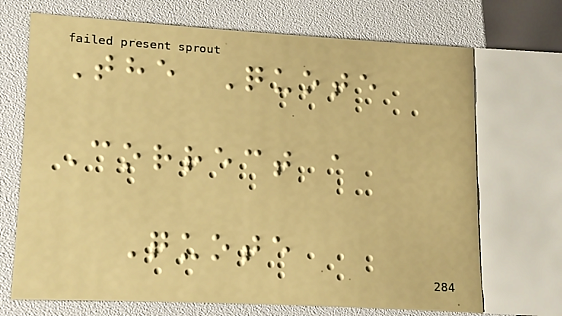The Quote
Correct a
Quote
